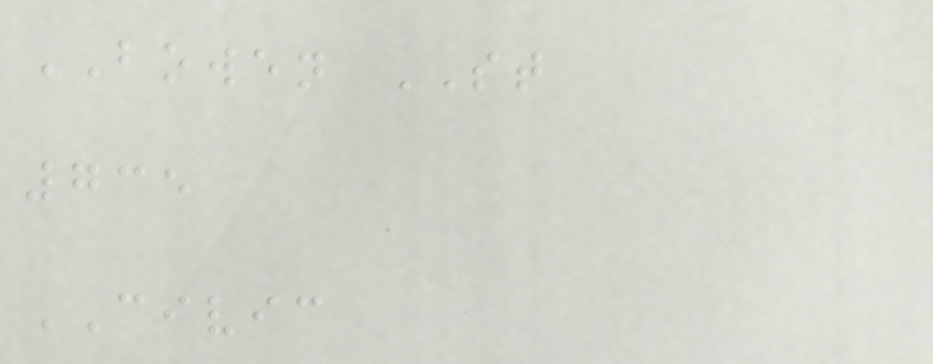BOWEN ST
735
CIVIC
